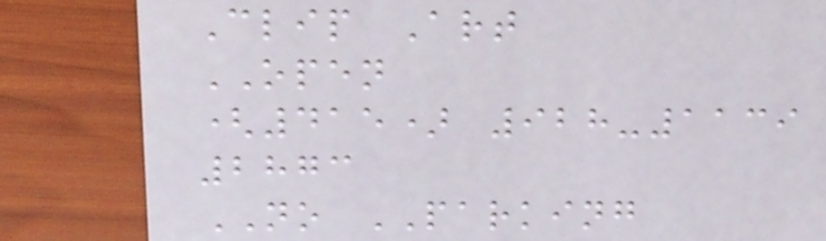Clip Art
OPEN
(415) 928-1139
2873
NO PARKING
